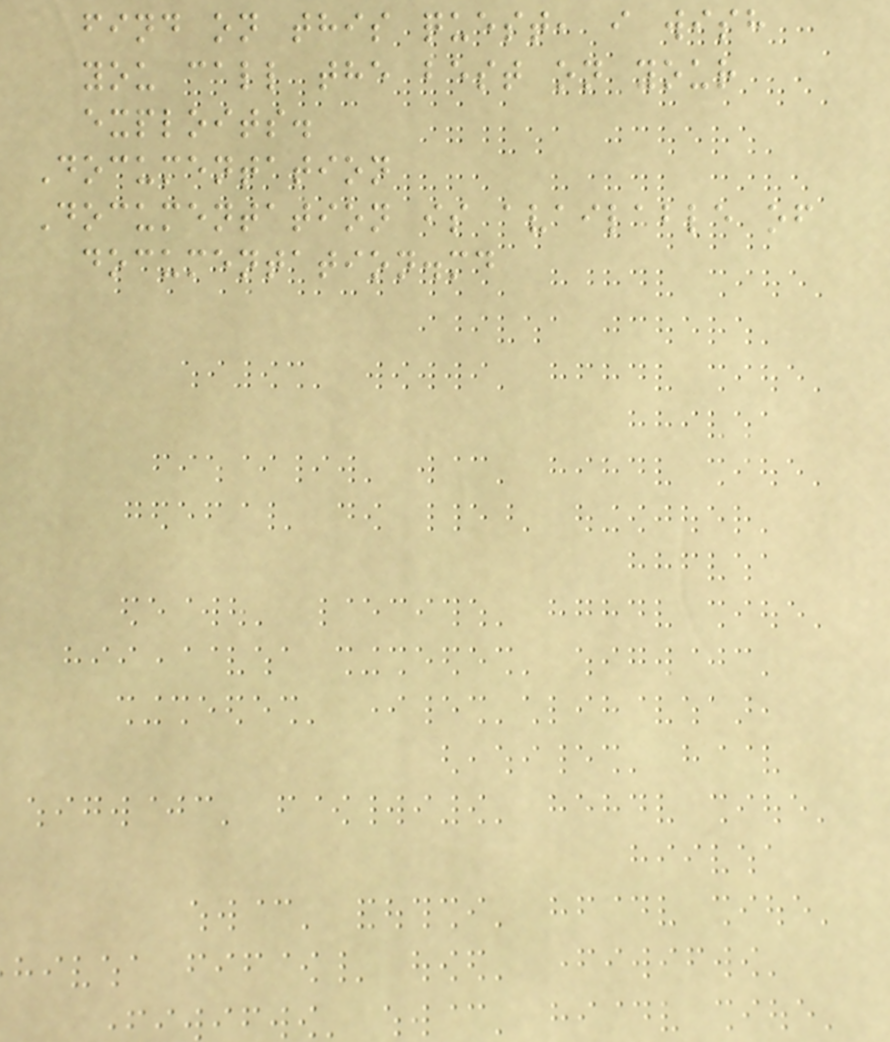find on this quest, i wish
you call the best on your
exploits.
Documentation
Documentation is available of
documentation.md
